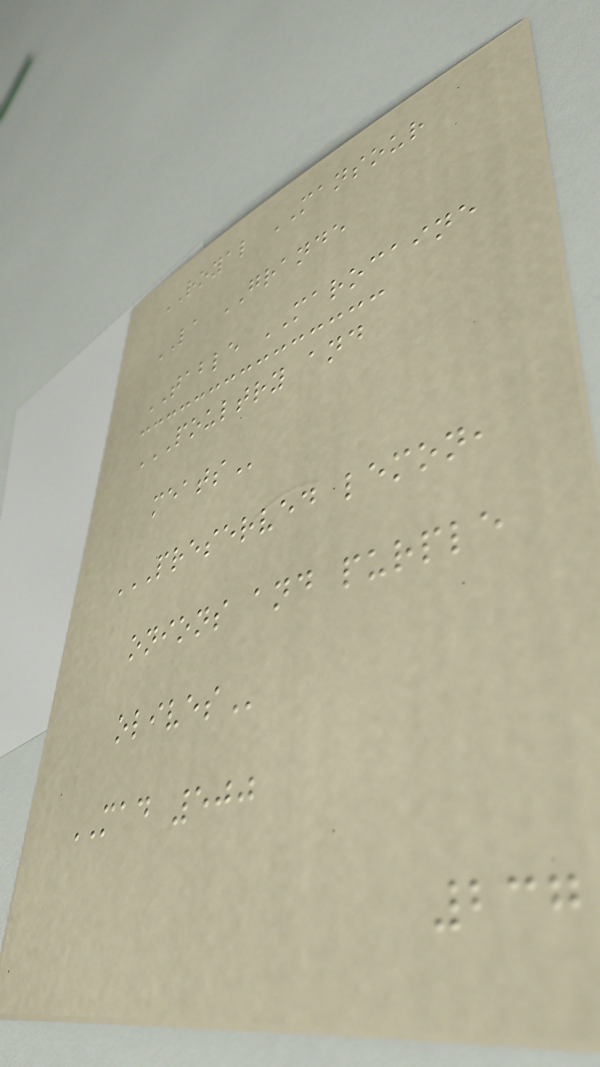ROYAL MANSOUR
LA GRANDE
TABLE MAROCAINE
POULTRY AND
MEATS
PRESERVED LEMON,
ONIONS AND PURPLE
OLIVES
MAD 500
237
